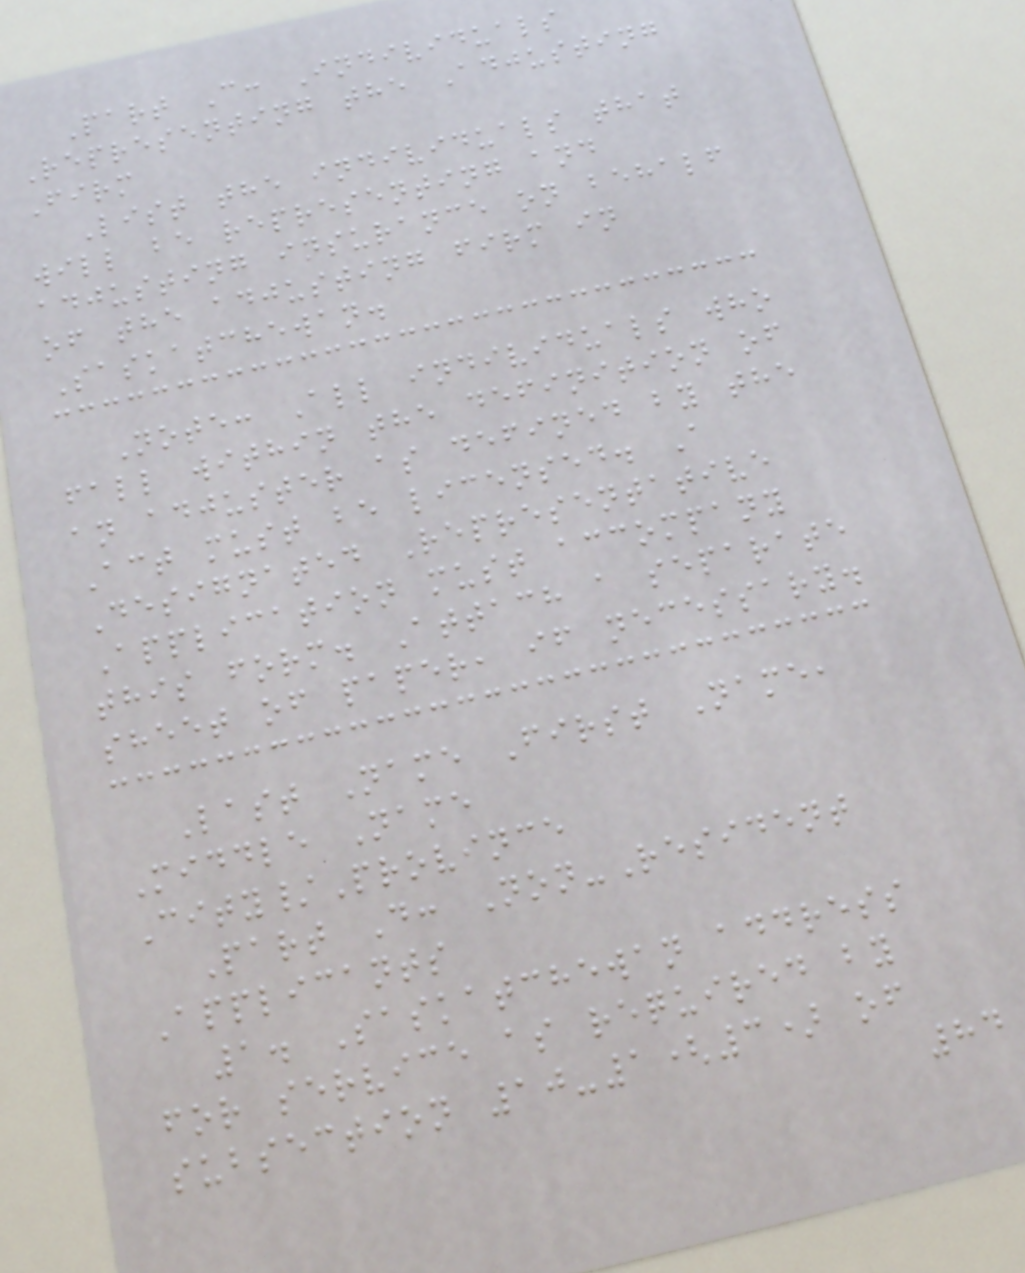Part C: Individuals
Representing the Adjusting
Firm
List the individuals that
will be representing and
adjusting insurance on behalf
of the adjusting firm in
Saskatchewan.
Note: All individuals who
fall within the definition of
an adjuster as defined by the
Act must be licensed. A
Designated Representative
Application must accompany
this form. Attach a separate
sheet of paper, if necessary.
Last Name First Name,
Middle Name
City/Province
Part D: Non-Resident
Applicants
1. Saskatchewan address
for service as required by
subsection 10-1(3) of
84
